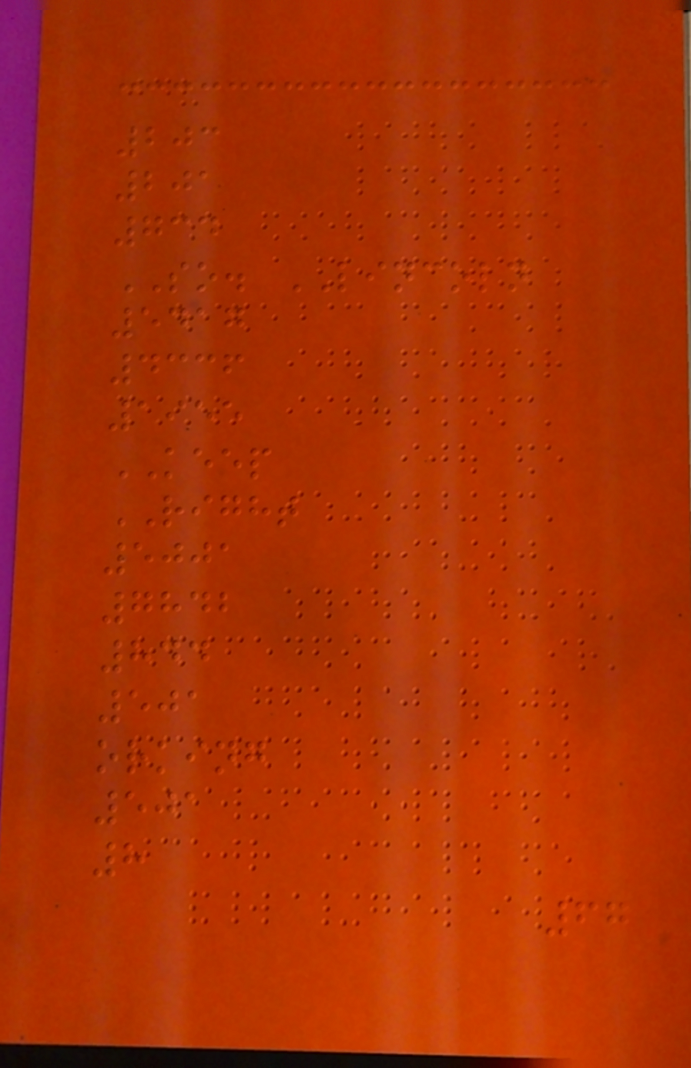203
201
734
SO. LINCOLN
5417
4336
1955
KEEP
RIGHT
5001
7842
844
501
orking
501
8
67
